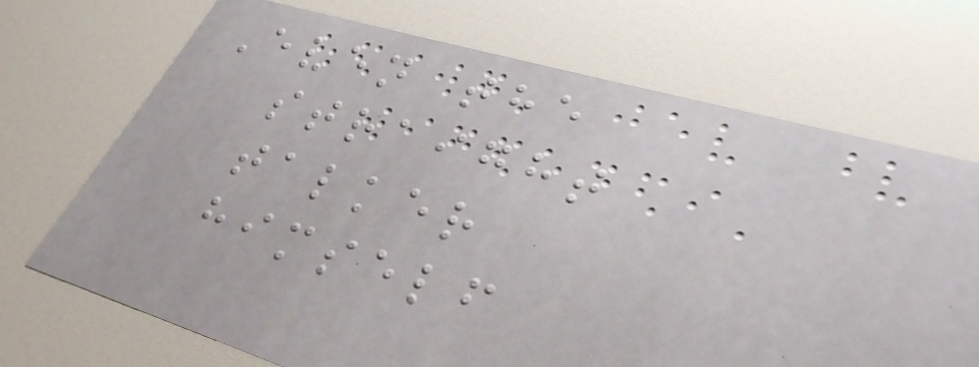Even the
straight
talker
himself
